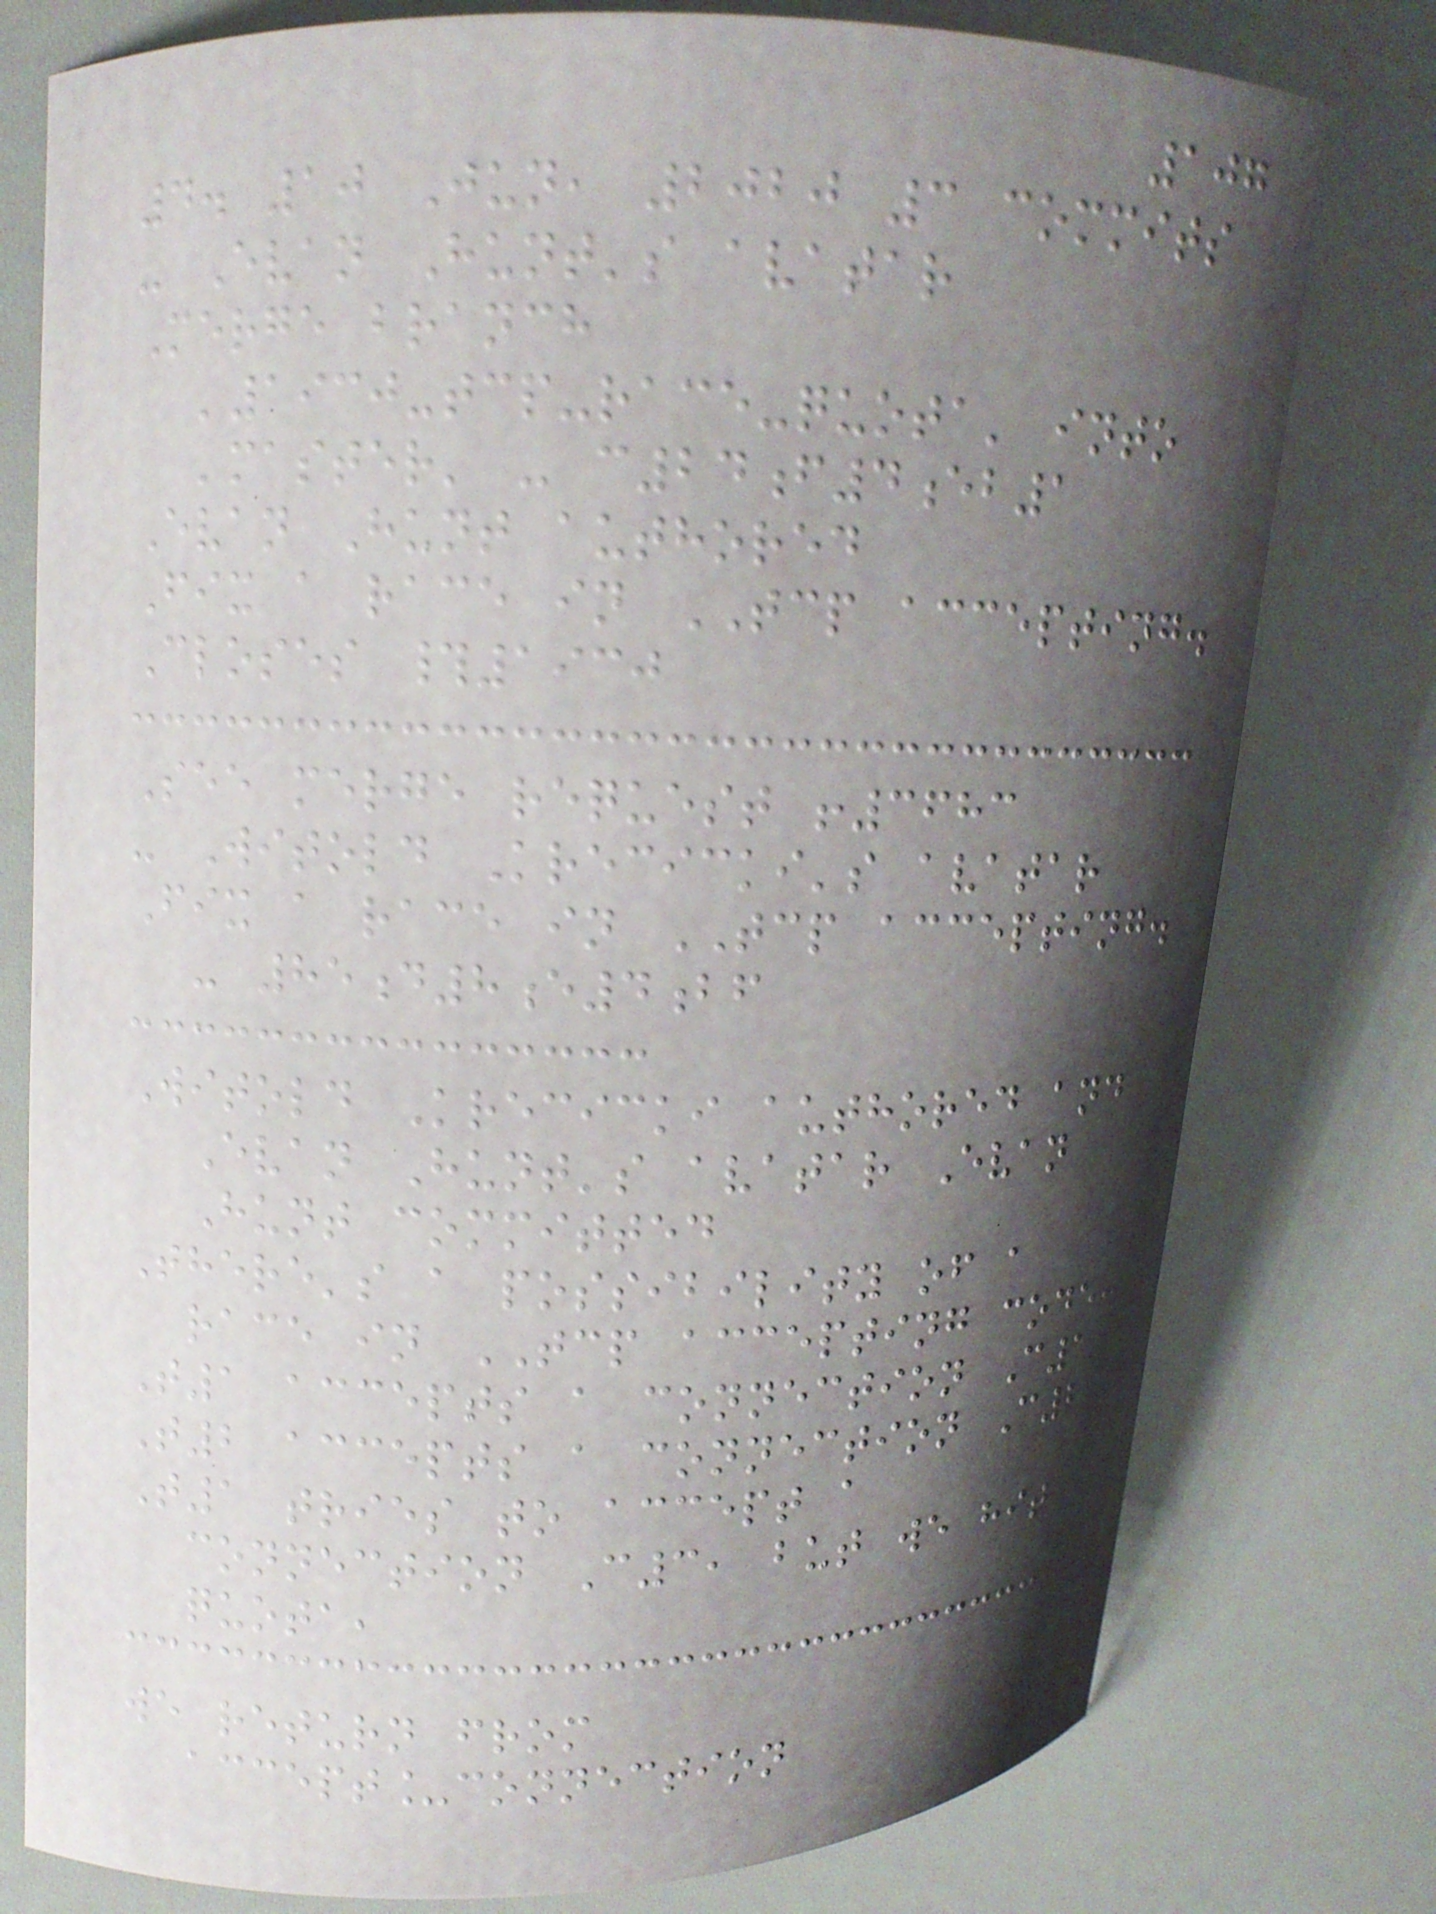107
4. 10 Jun, 2020 3 commits
- Evan Hunt's avatar
Merge branch
'1930-tcp-race-quota' into
'master' - c24f4eb1
Evan Hunt authored
Fix a race in TCP accepting.
Closes #1930
See merge request !3683
- Witold Krecicki's avatar
Fix a race in TCP accepting.
- 85d8e4bf
Witold Krecicki authored and
Evan Hunt's avatar Evan
Hunt committed
There's a possibility of a
race in TCP accepting code:
T1 accepts a connection C1
T2 accepts a connection C2
T1 tries to accept a
connection C3, but we hit a
quota,
we return from
accept_connection
